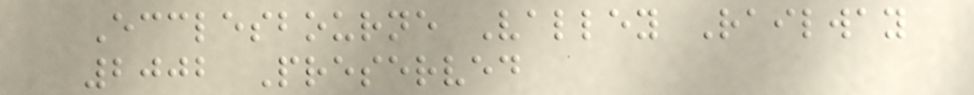Ecclesbourne Valley Railway
2002 Preserved
